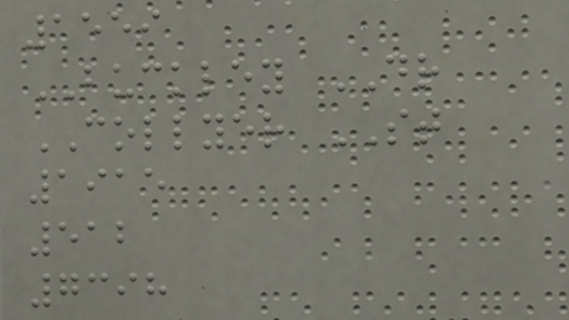1559
BUCKLEY DR
COLLYER ST
1915
512
7398
